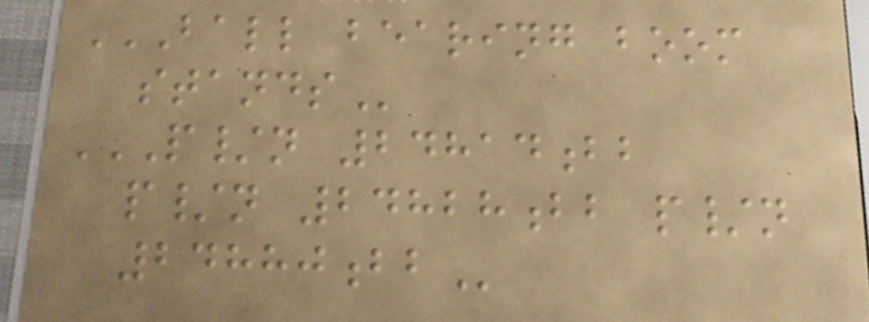BALL BEARING BOOM
STANDS
P/N 24814BB
P/N 24828BB P/N
24880BB
